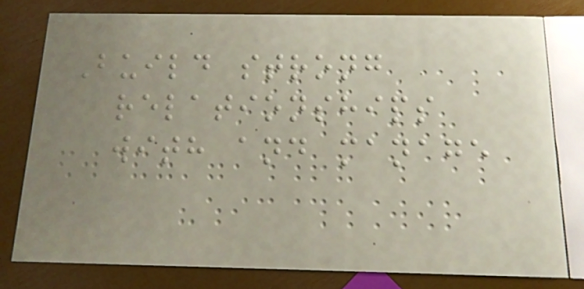Build strong
relationships
with and manage
